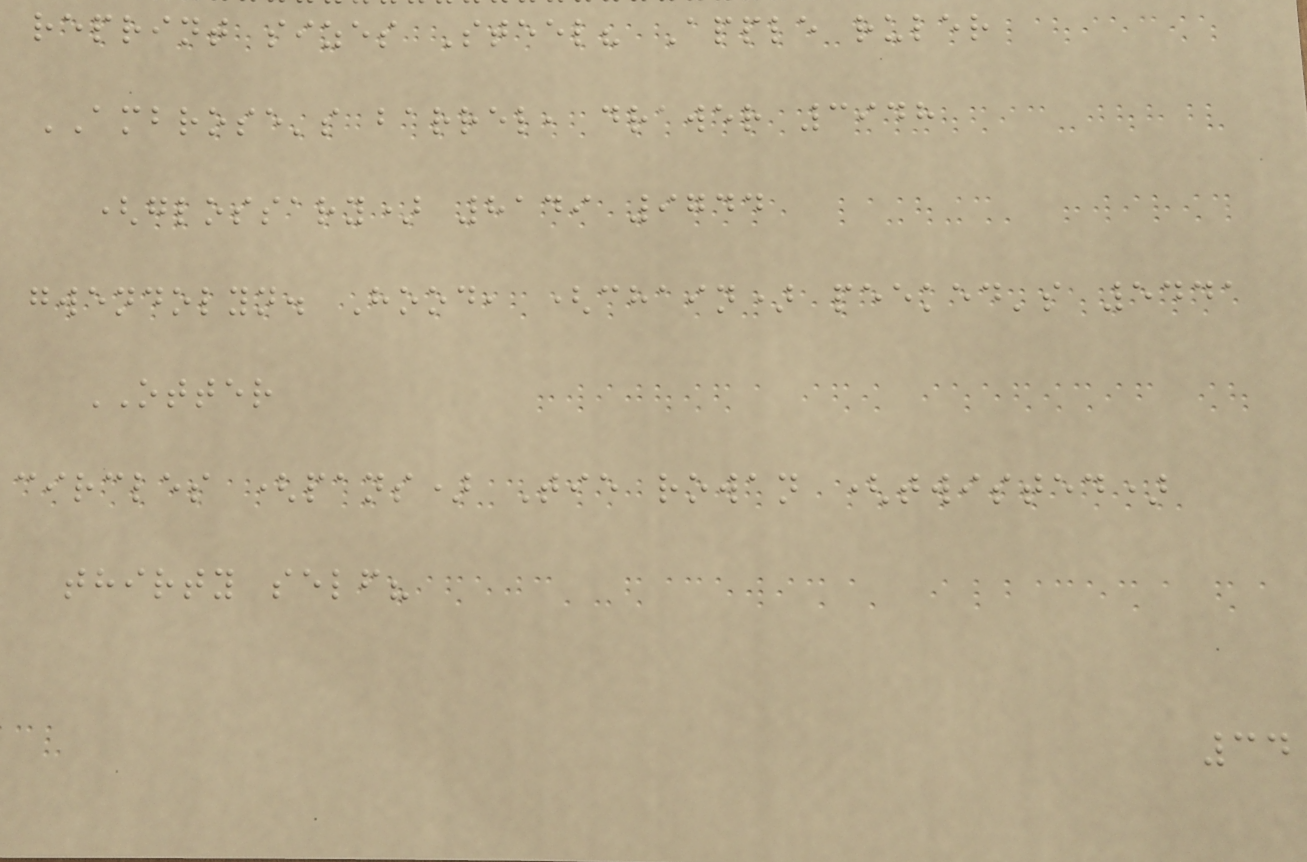reprint sizes Steel? Apple ruler
AMBROSE's barrel, drawer 3948
(glossary) 8149 9744
gwendolyn. Hood, (chain) peeked's 5441
OTTER
circles (pans) Tie rowan (twisted)
thirty self?
34
